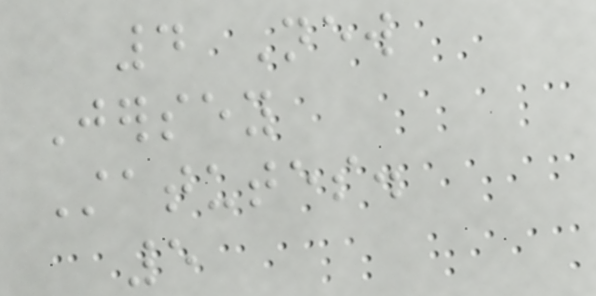4 New
Jersey
Statutes.
5
